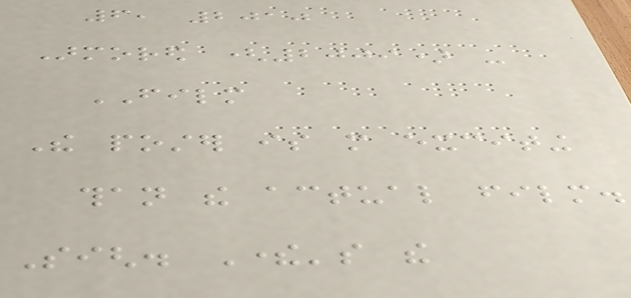6, 2010
Armored (2009) -
FILM
The poster is more exciting
than the actual film.
Sigh. There's the
